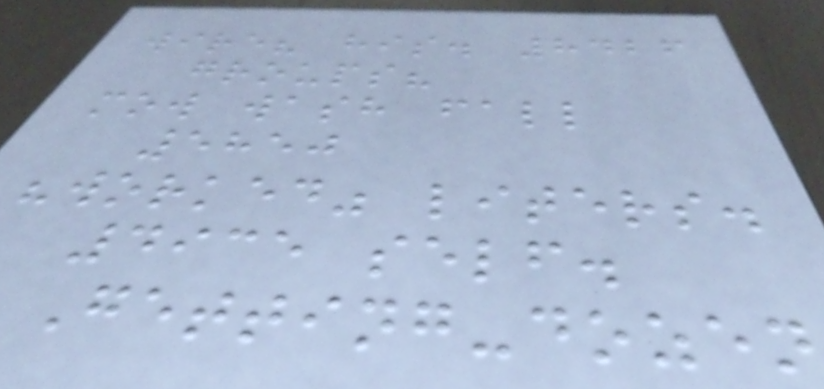wire? his. 8426
groups?
mow wash fall
5850
"worked" liters.
4935 self.
Getting-dozen
